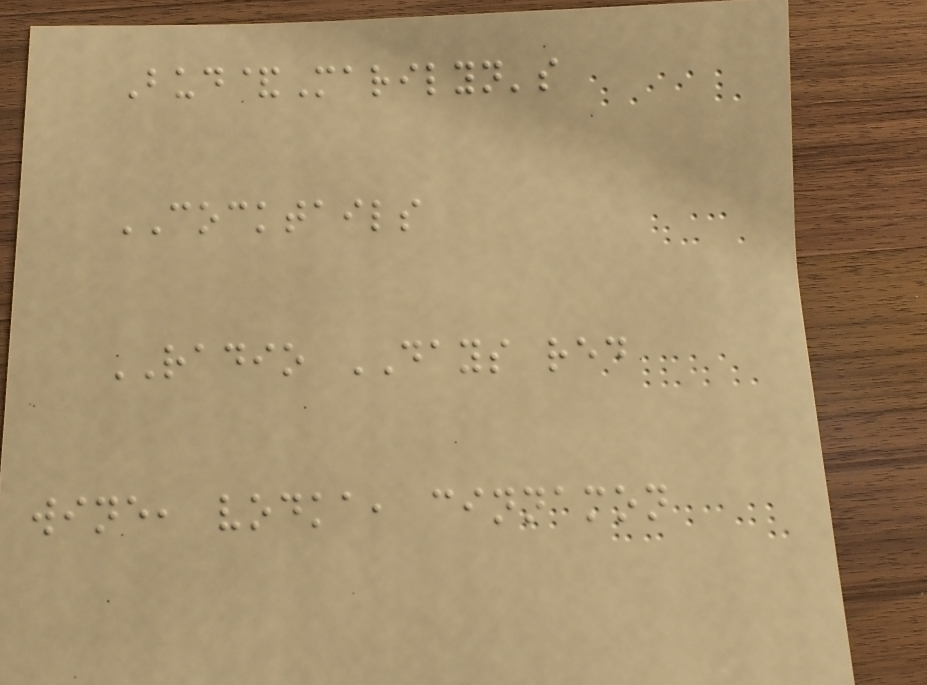Bud&Marilyn's
COCKTAILS
RADIO DAYS red
wine, vodka, cinnamon
